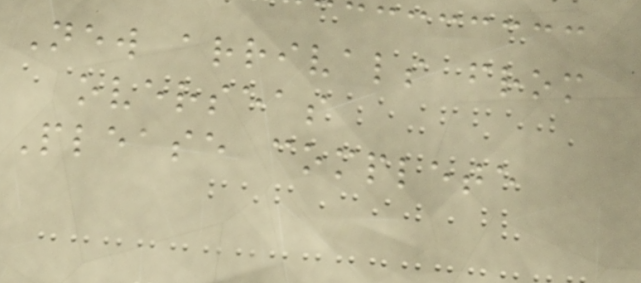New arrivals from
overseas
Please complete
